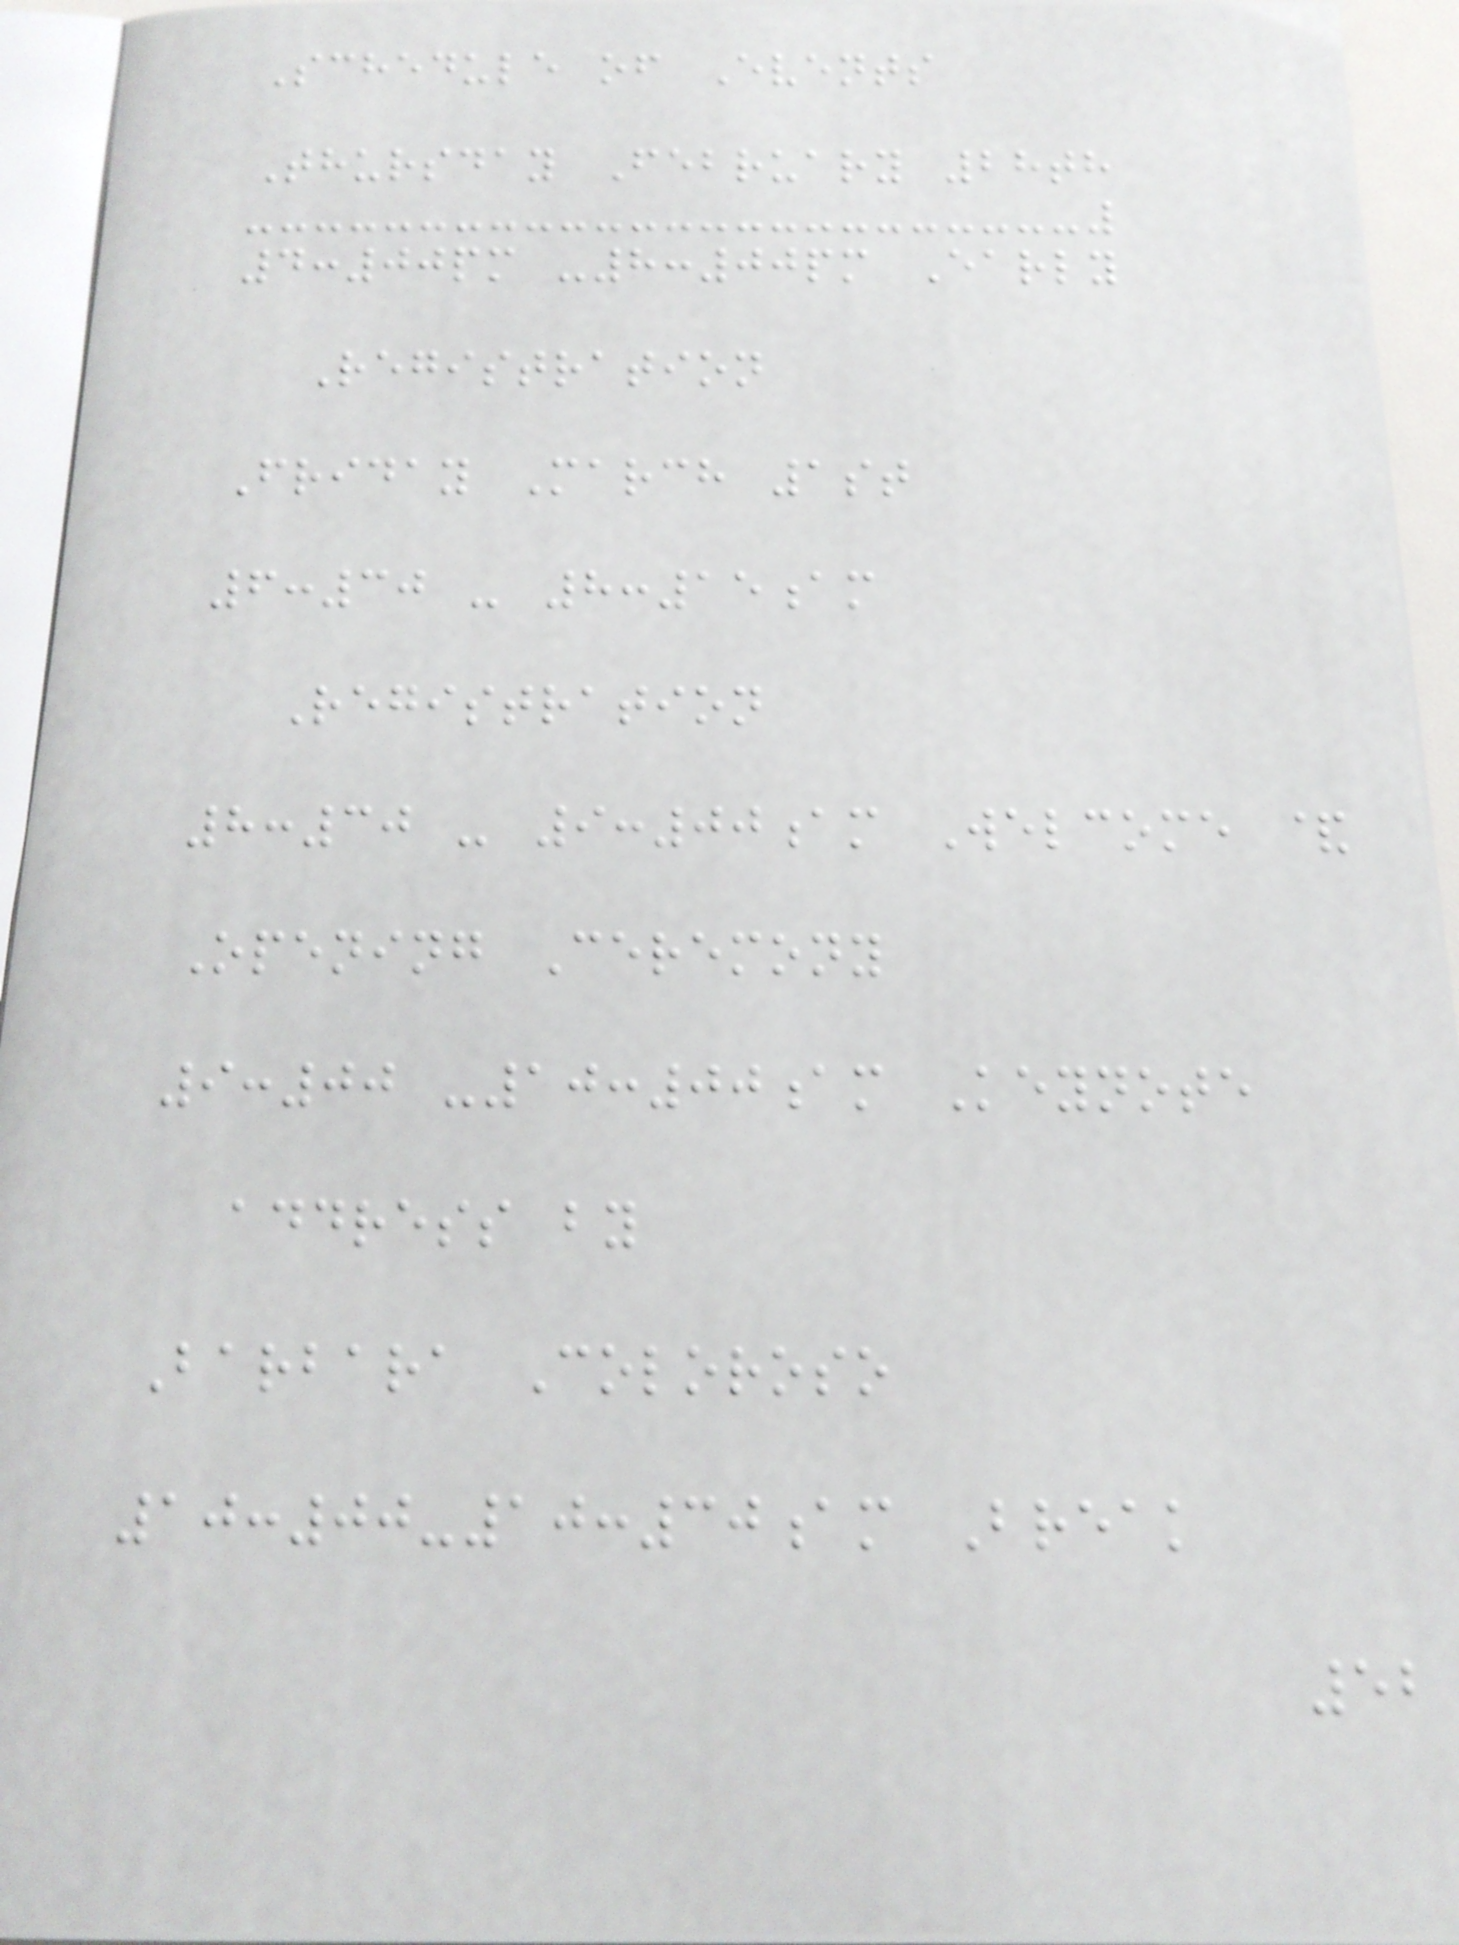Schedule of Events
Thursday February 28th
4:00pm -8:00pm Early
Registration
Friday March 1st
6:30 - 8:15am
Registration
8:30 - 9:00am Welcome &
Opening Ceremony
9:00 -10:00am Keynote
address by
Barbara Coloroso
10:00-10:30am Break
52
